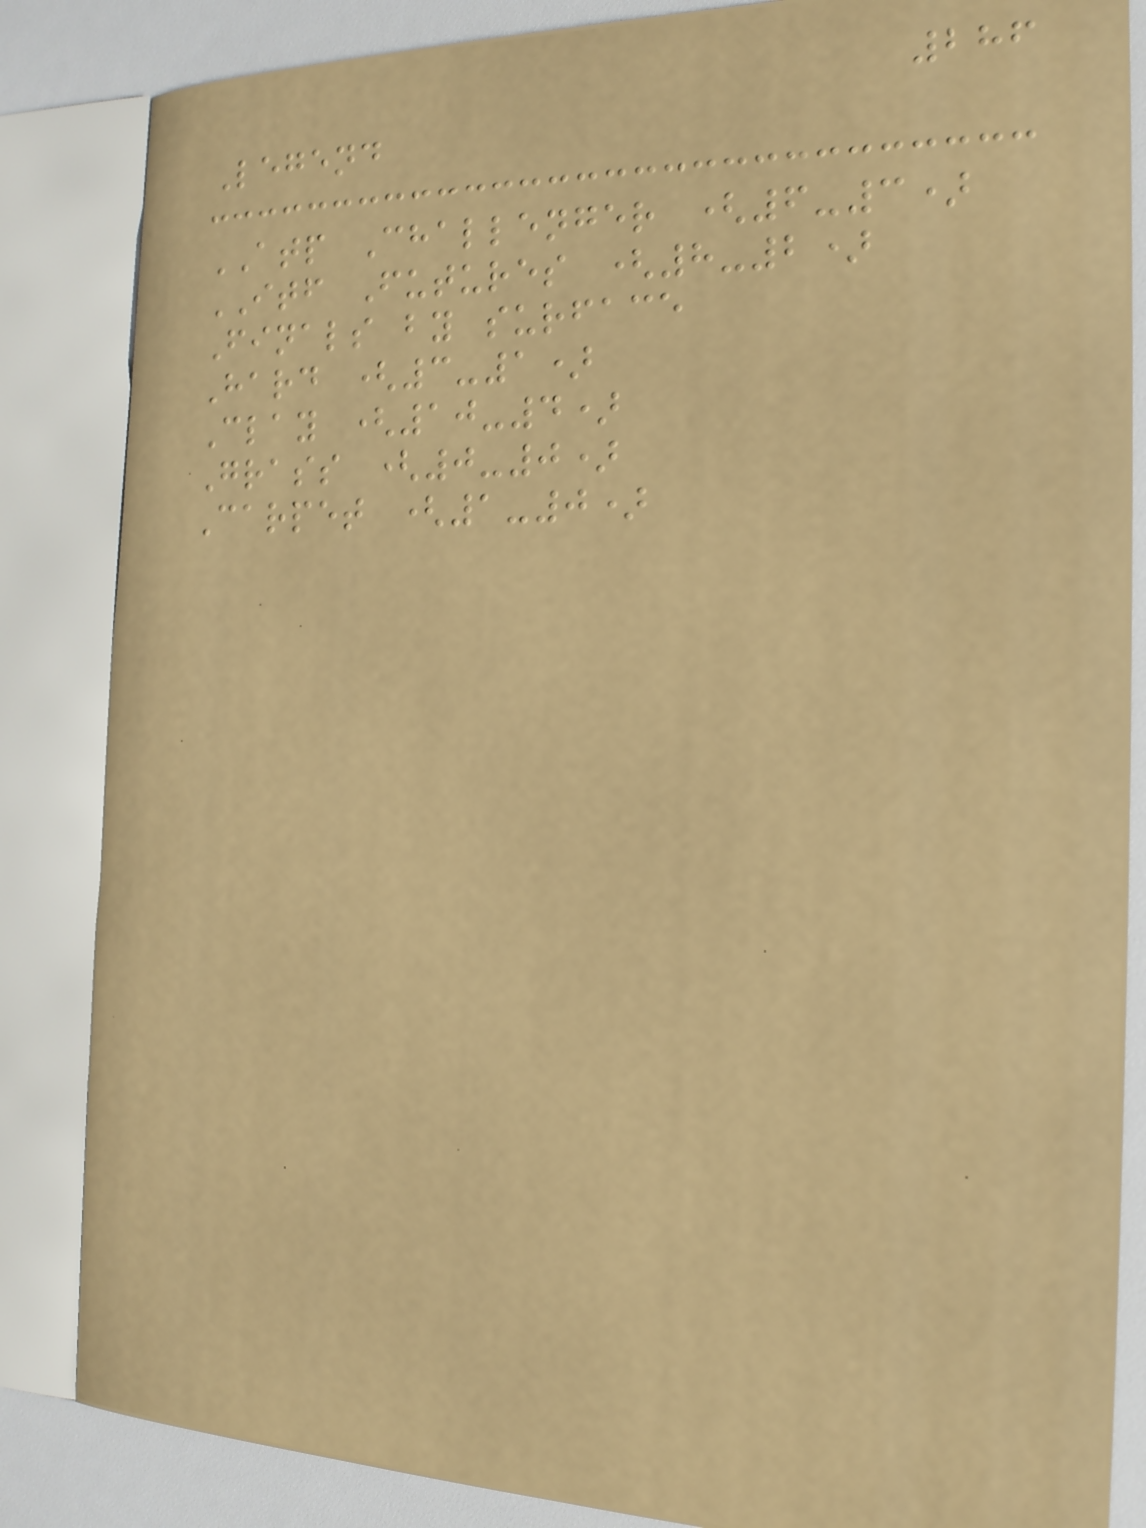286
Legend
ATP Challenger (6-3)
ITF Futures (8-2)
Finals by surface
Hard (3-1)
Clay (10-4)
Grass (0-0)
Carpet (1-0)
